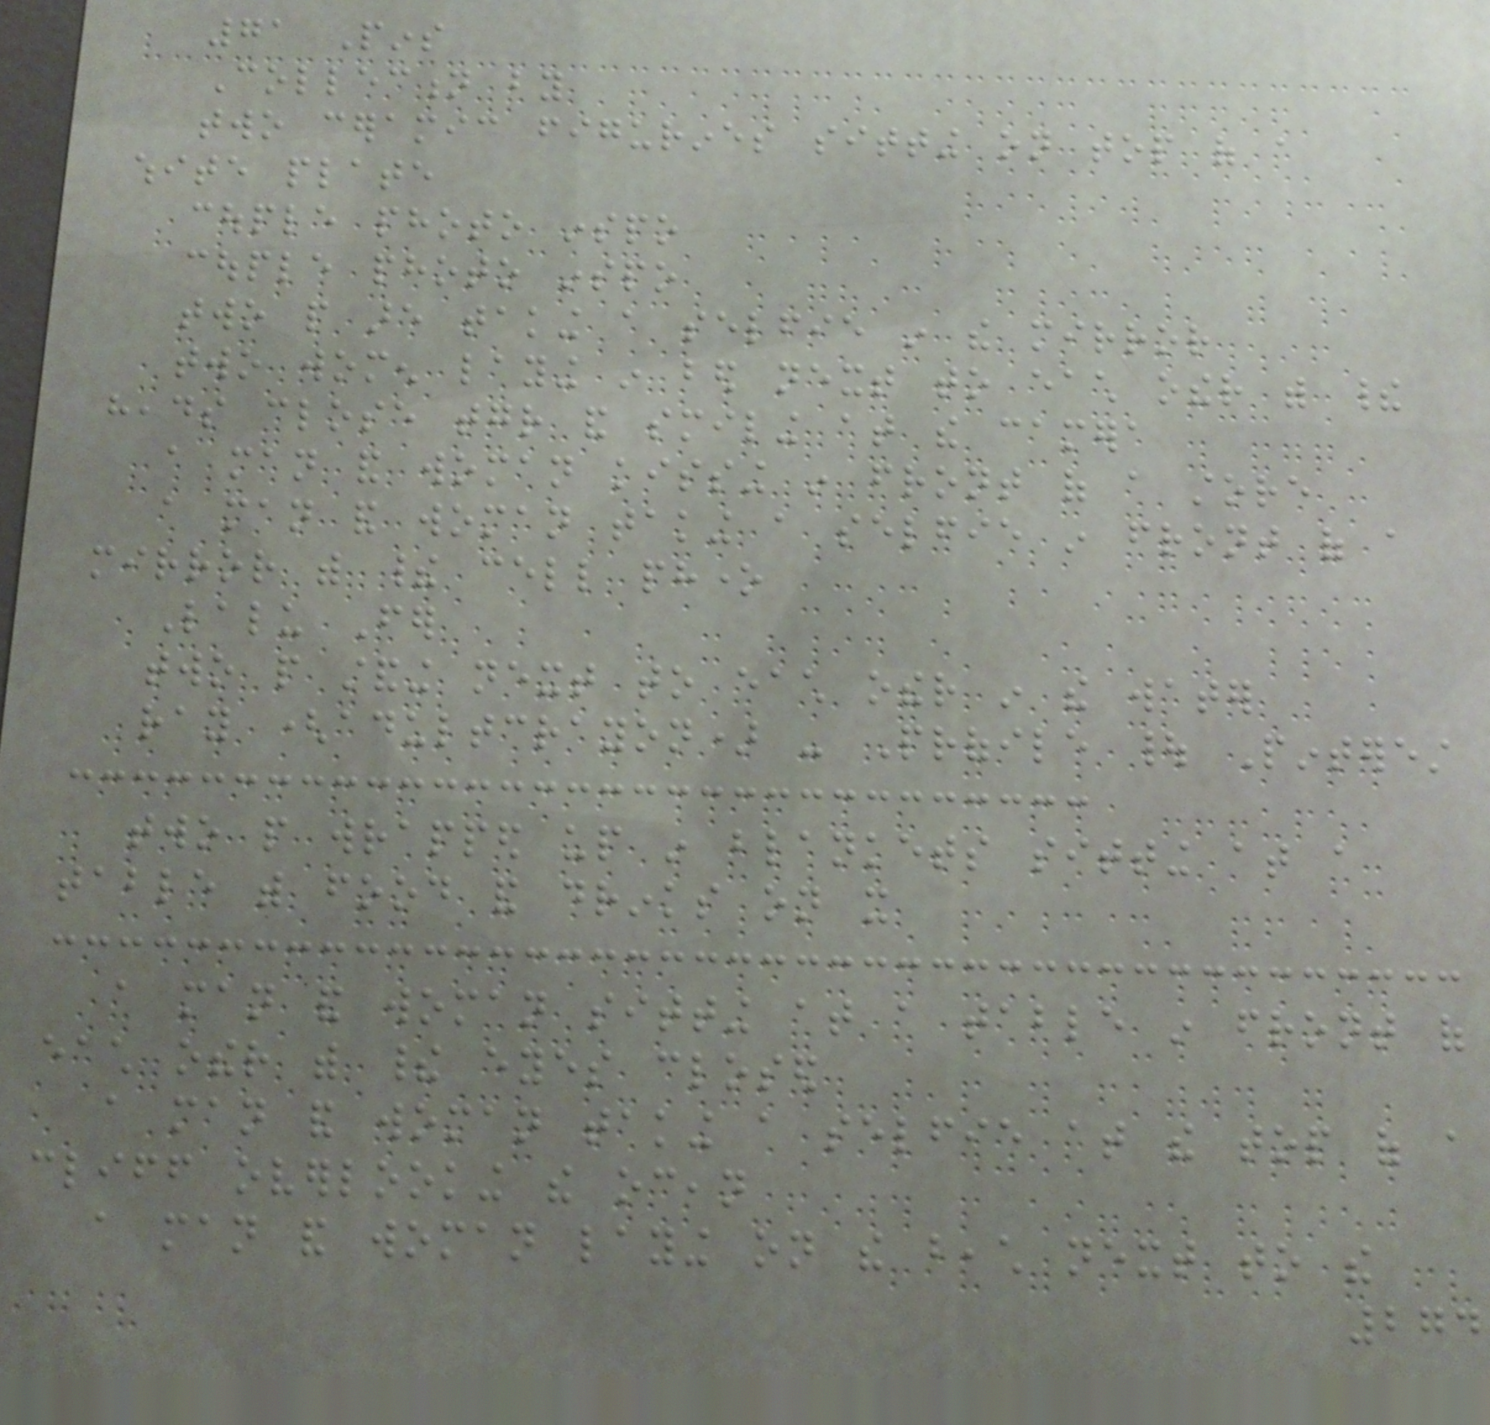71 Pins
Collection by
two ceramic figurines sitting on top of a
white plate
couple photo inspo
couple photo inspo
two people are taking a selfie in the mirror
two women laying in bed next to each other with their
heads close together and smiling at the camera
a man and woman kissing in front of a store
a man and woman taking a selfie in front of a
mirror with their cell phone
Lalu Fer
two people standing next to each other in the water
ray (adultcrayon) - Profile | Pinterest
two people wrapped up in blankets sitting at a
table with food and drinks on it
a man and woman sitting at a table in front of
each other with their eyes closed
a man and woman taking a selfie at the top of a
cliff overlooking the ocean
a man and woman laying on the beach next to the
274
